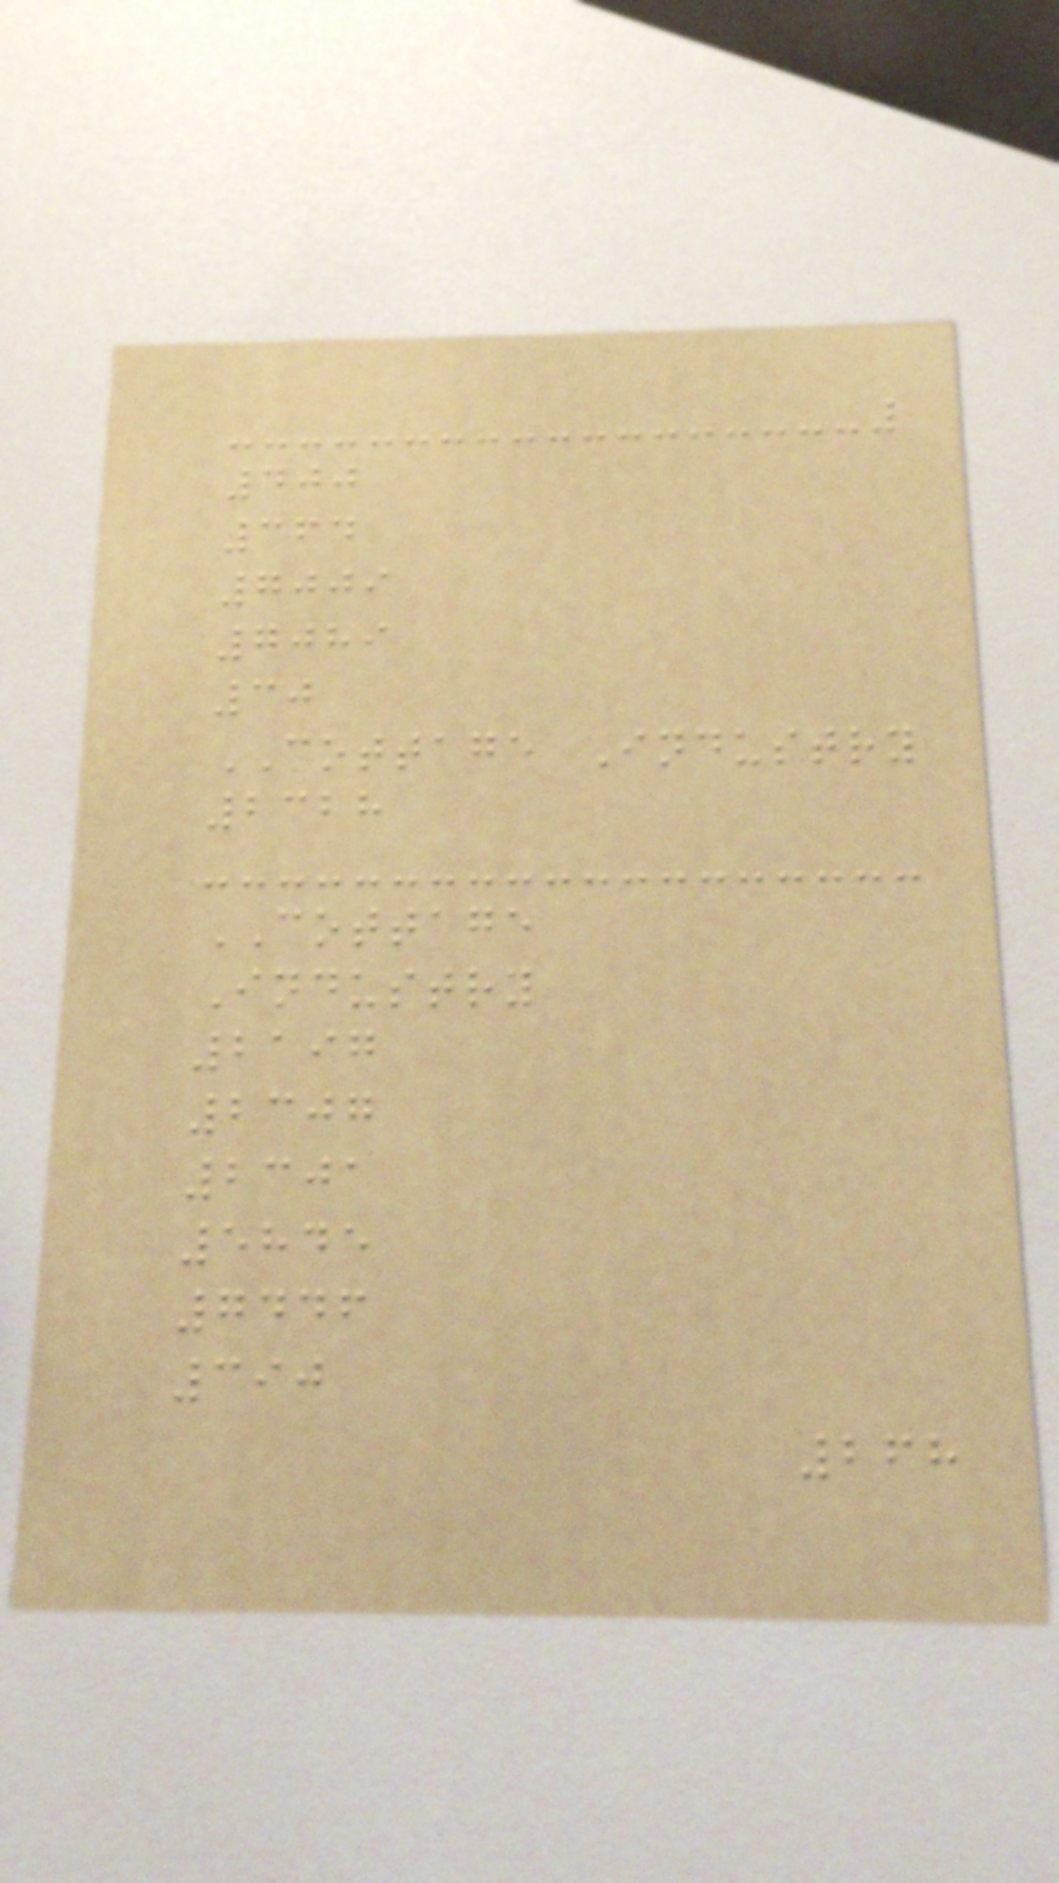400
364
7009
7089
30
COTTAGE Industry
2328
COTTAGE
Industry
2197
2307
2301
5845
7446
390
268
